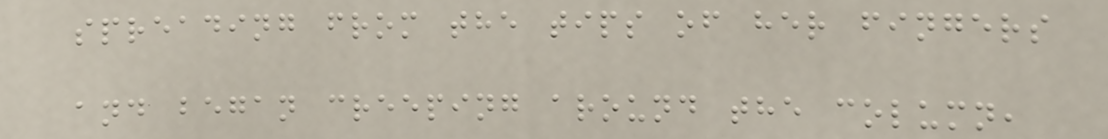spreading from the tips of her fingers
and began creeping around the column,
